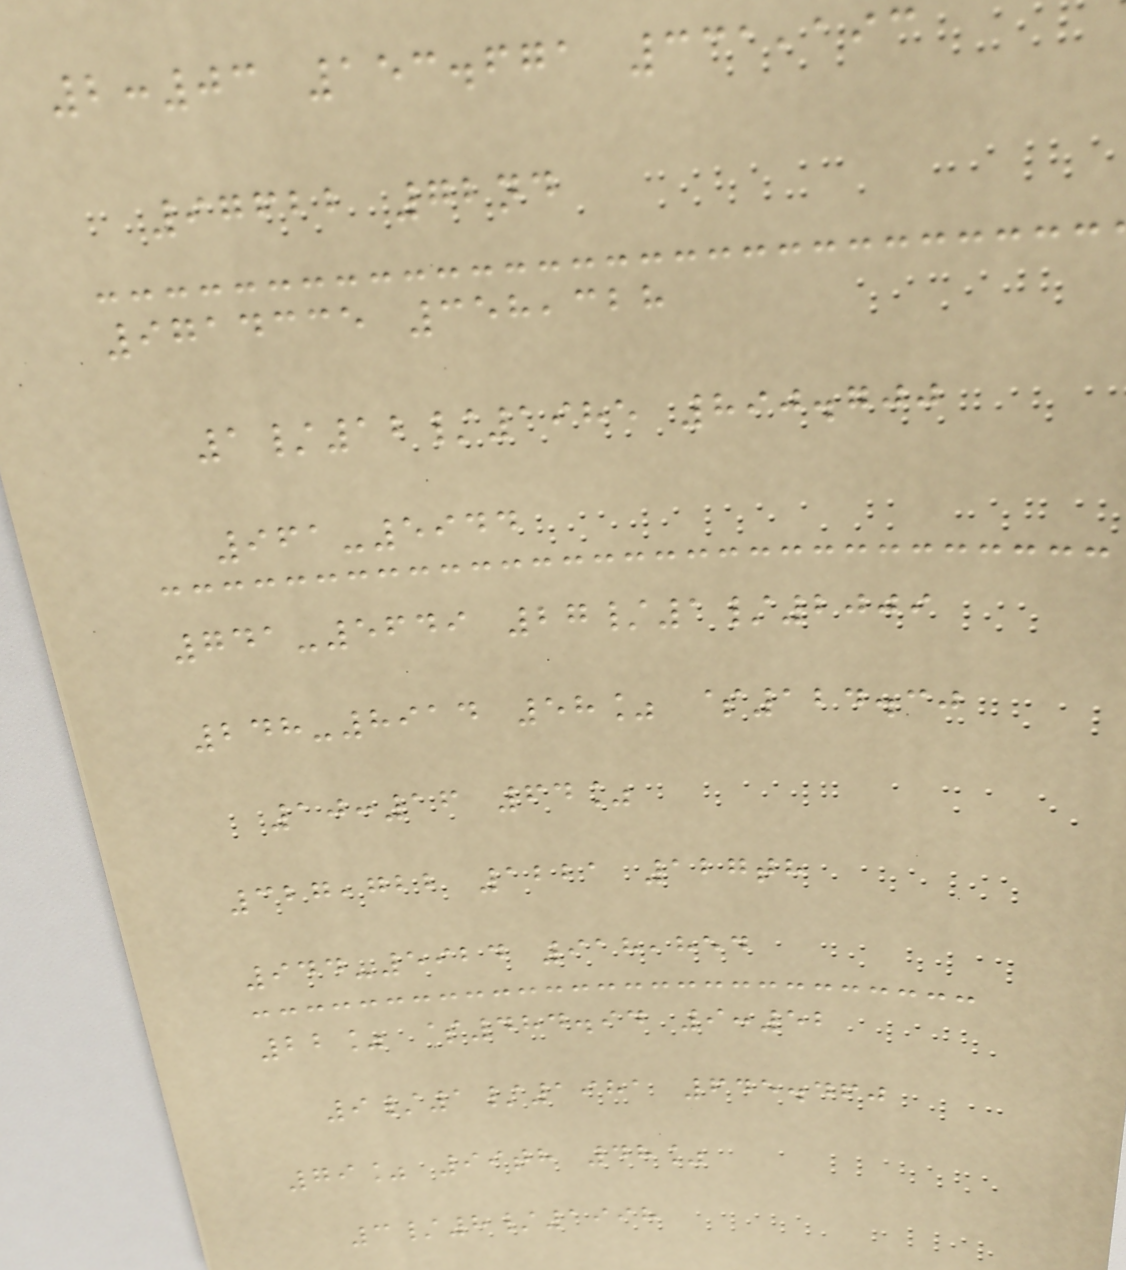2:03 153.671 331,193
97622 72nd
9714335 358,328
1/12/1985 890.700
961-5944
741-5649 27/1/2009
248-8914 58% $124.30
10:16 64%
327,722 1221 127th
944-5924 918,854
22% $484.94 9:52
9/1/1981 645.460
79% 99th 48%
3/8/1998
